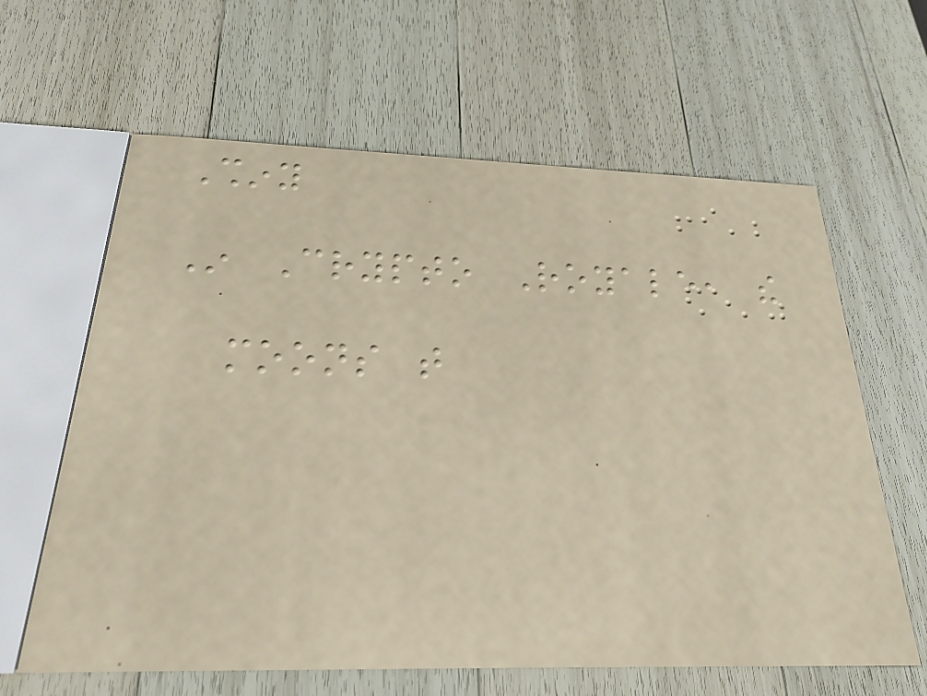Shiny
In Crypto Royale, the
moons that
